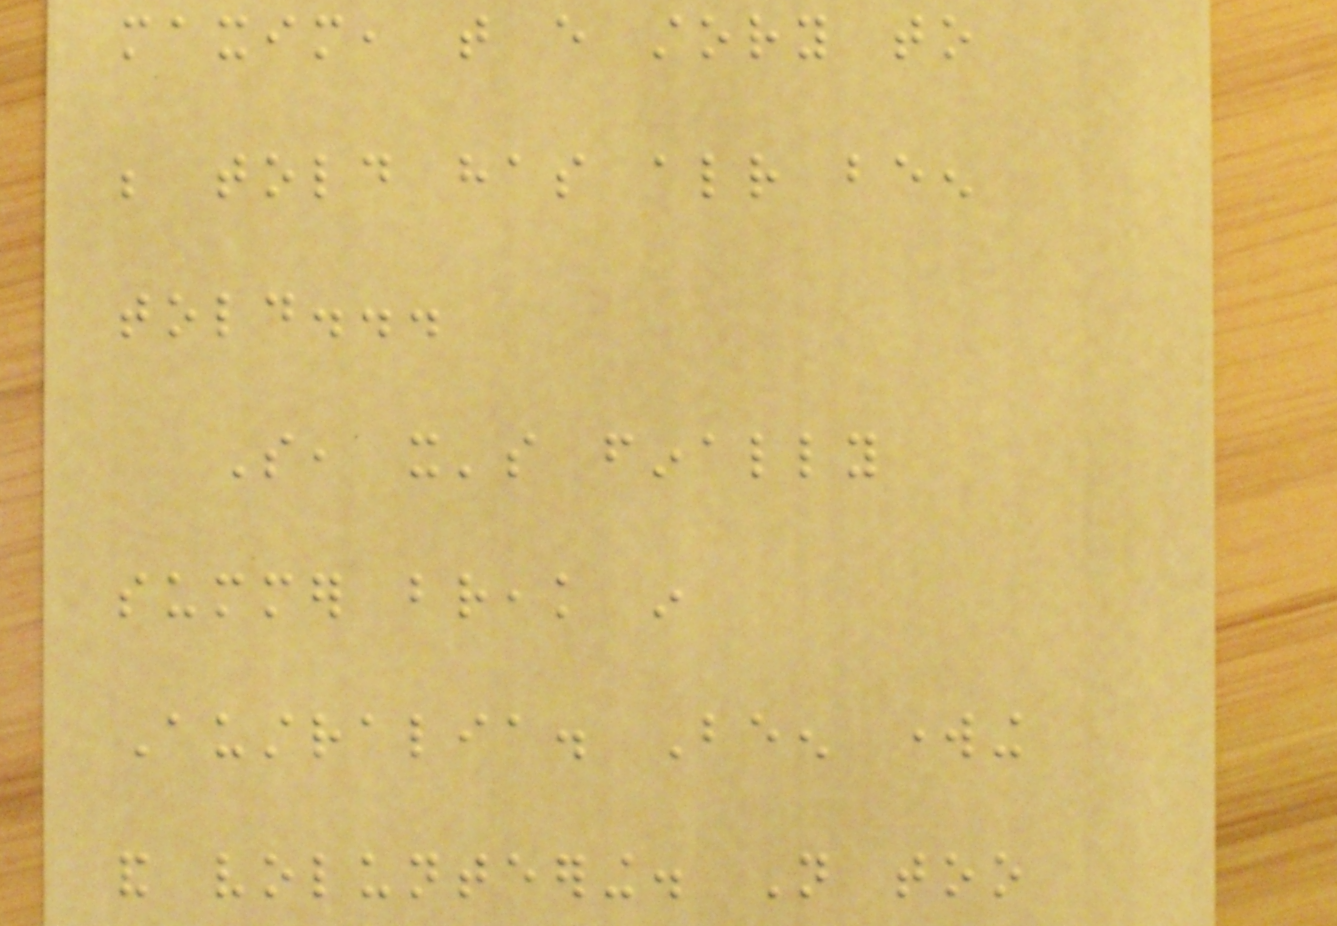maxim, that every story to
be told has already been
told...
So, it's finally
summer break in
Australia. Been working
and volunteering. Not too
